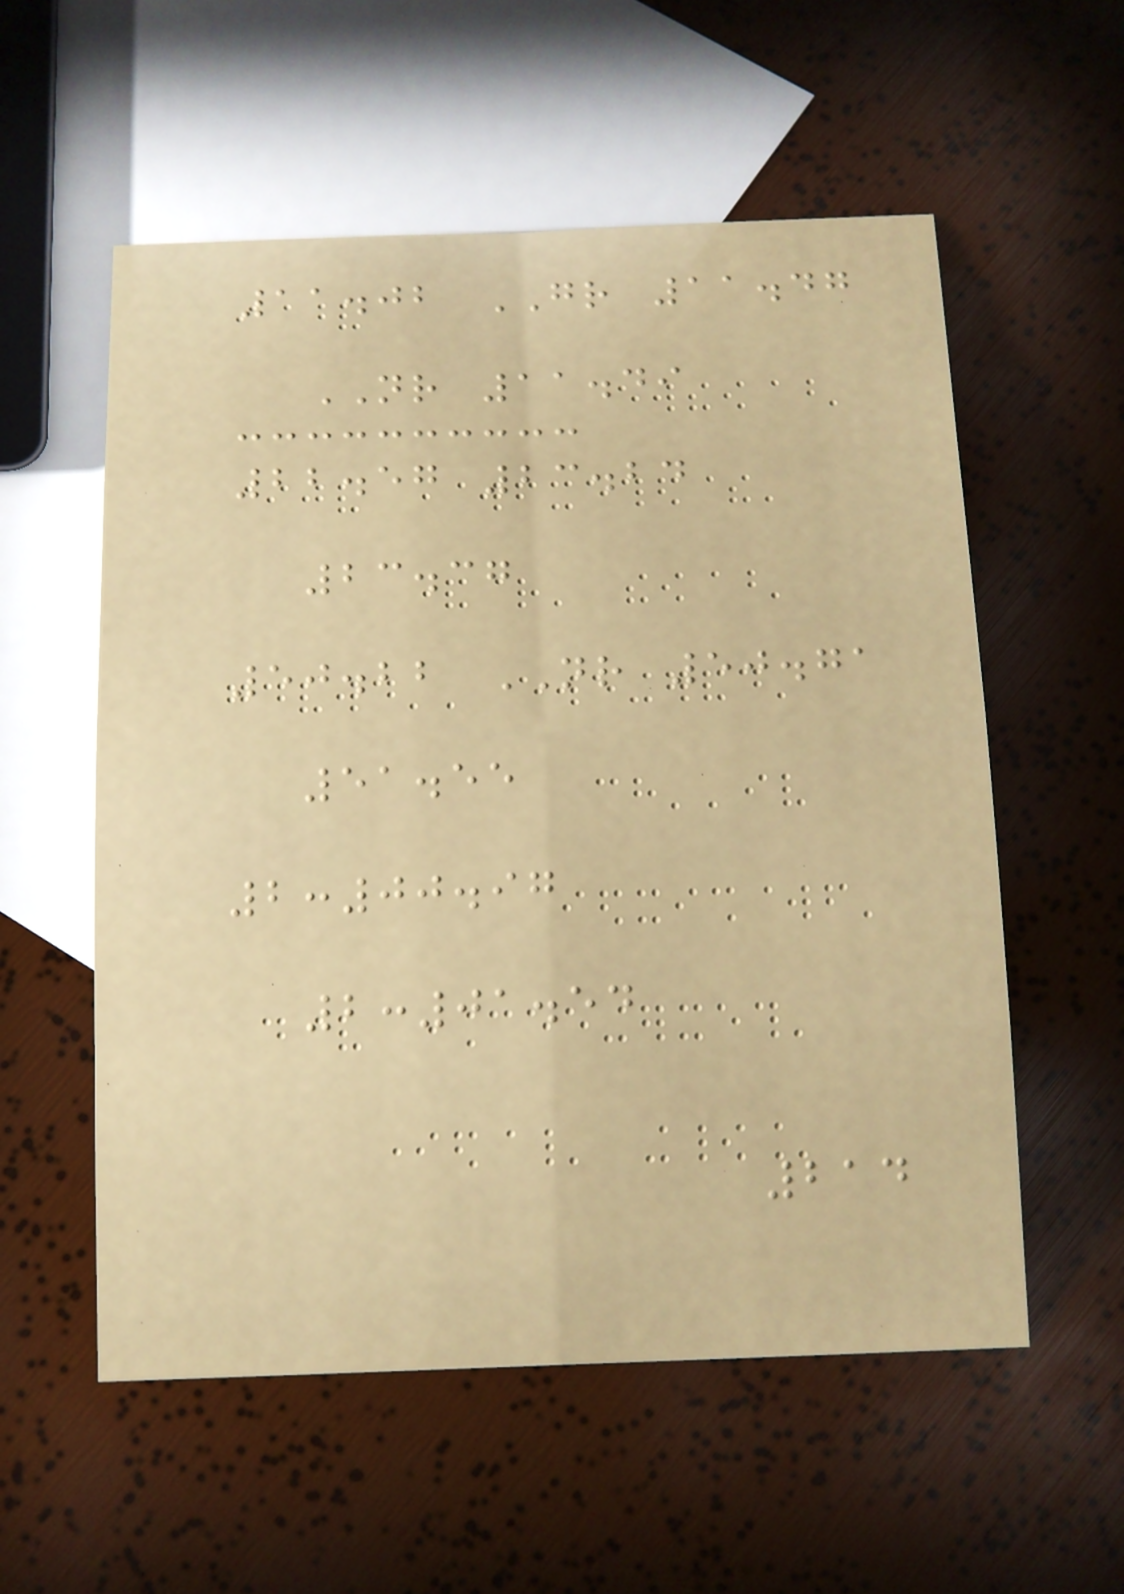11.02 GR 11.47
NR 11.49
22.57 23.24
23.37
50.22 NR 50.71
51.55
2:00.97
2:01.54
214
